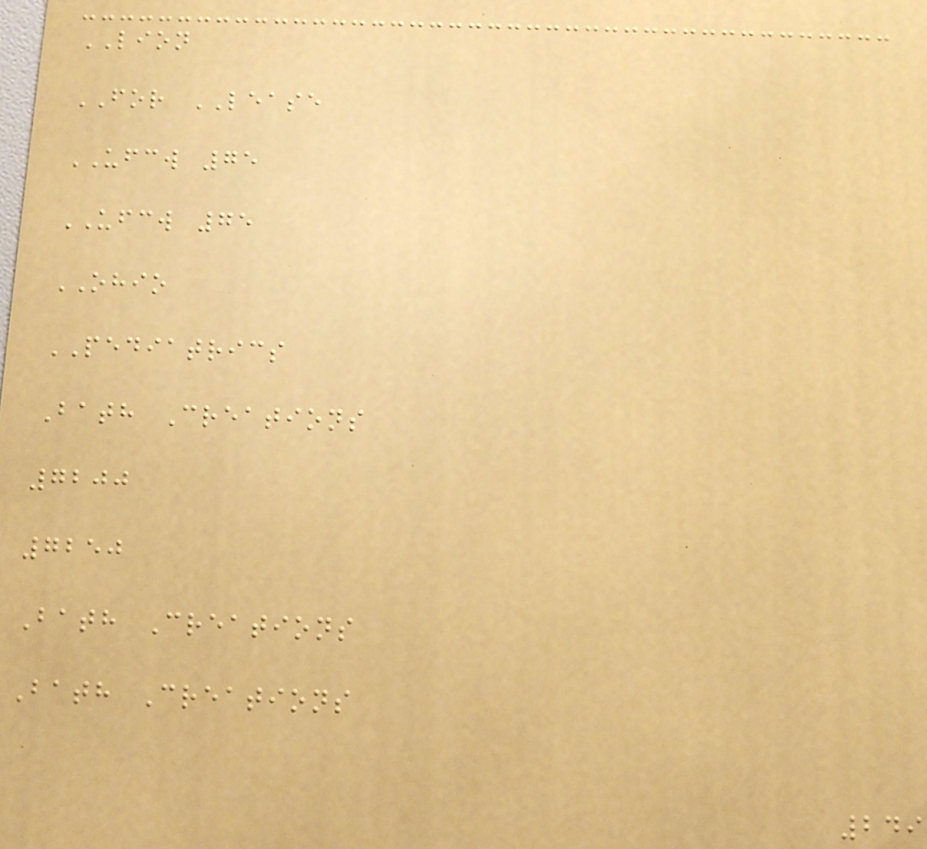LION
FOR LEASE
UFCW 75
UFCW 75
OHIO
PEDIATRICS
Bath Creations
7200
7250
Bath Creations
Bath Creations
249
